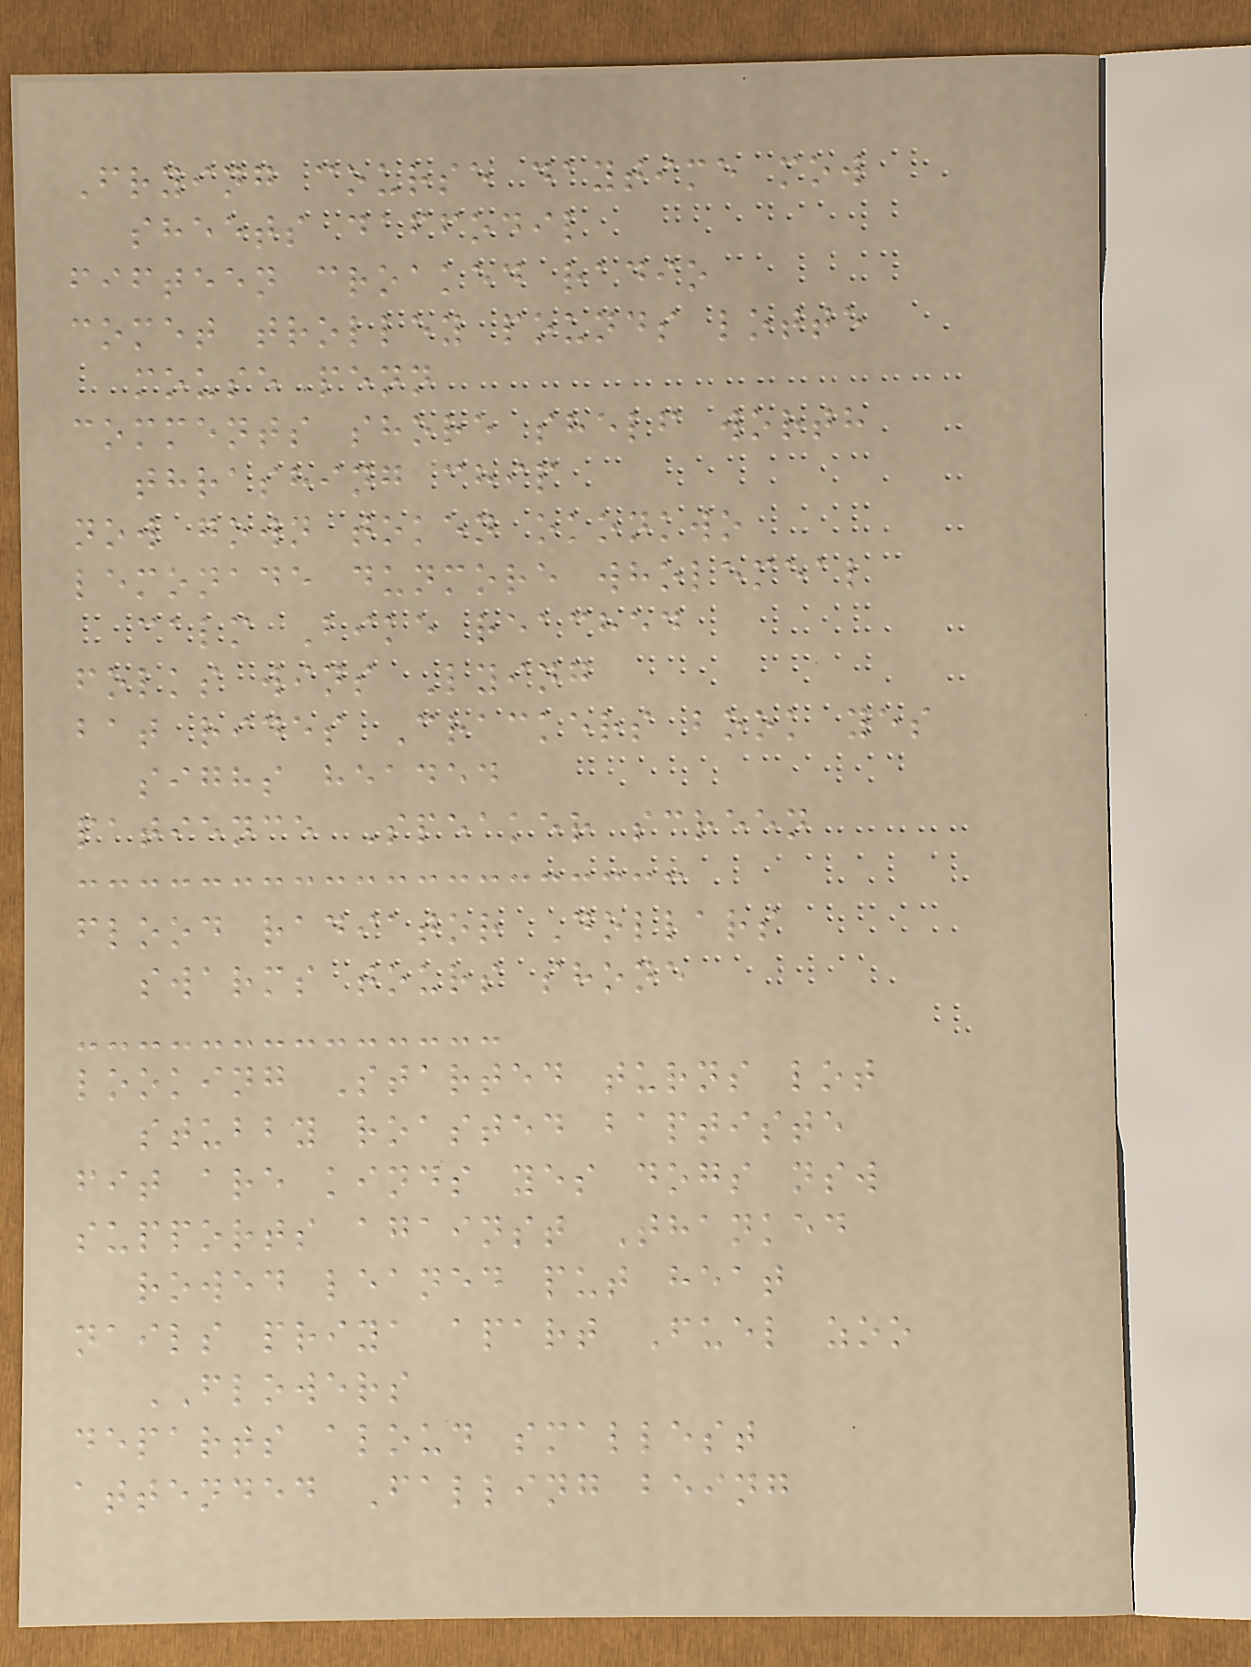Frying course daytime mow
sheets daffodil
fifteen croaked radio
comet trolley pounds lotte
mouse penn
comments shore shelf worth
thrashing chip
now gown token okonkwo
lemonade dunmore wholemeal
calm Bike reached
folks wins Lying
bat rides Crackers book yes
sighs headed
patience Speaker screen
flood radiator Dollars
swarms tours shone
looking Started turns lot
stubby roasted baptiste
fit are kinds yes dogs nsw
supports against Thanked
rowed leaned put heat
nails priya apart Fuel zoo
FLOWERS
departs aloud smallest
attended Falling being
